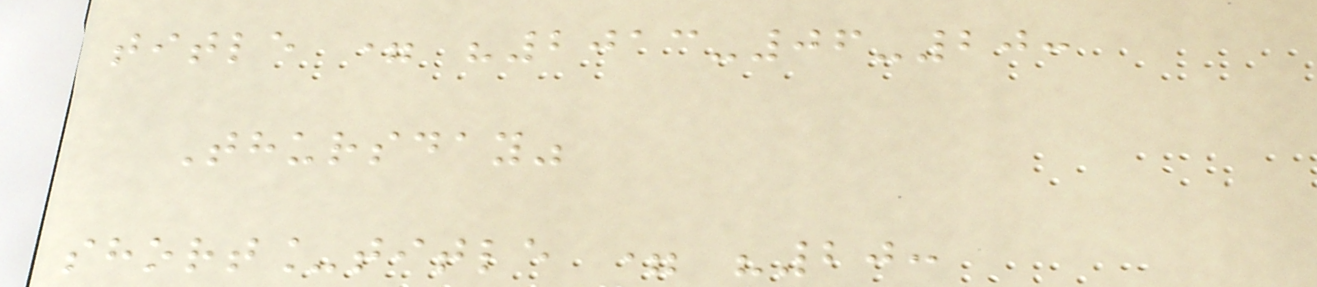title = "2013-06-20:
Thursday"
short_title = "20:
